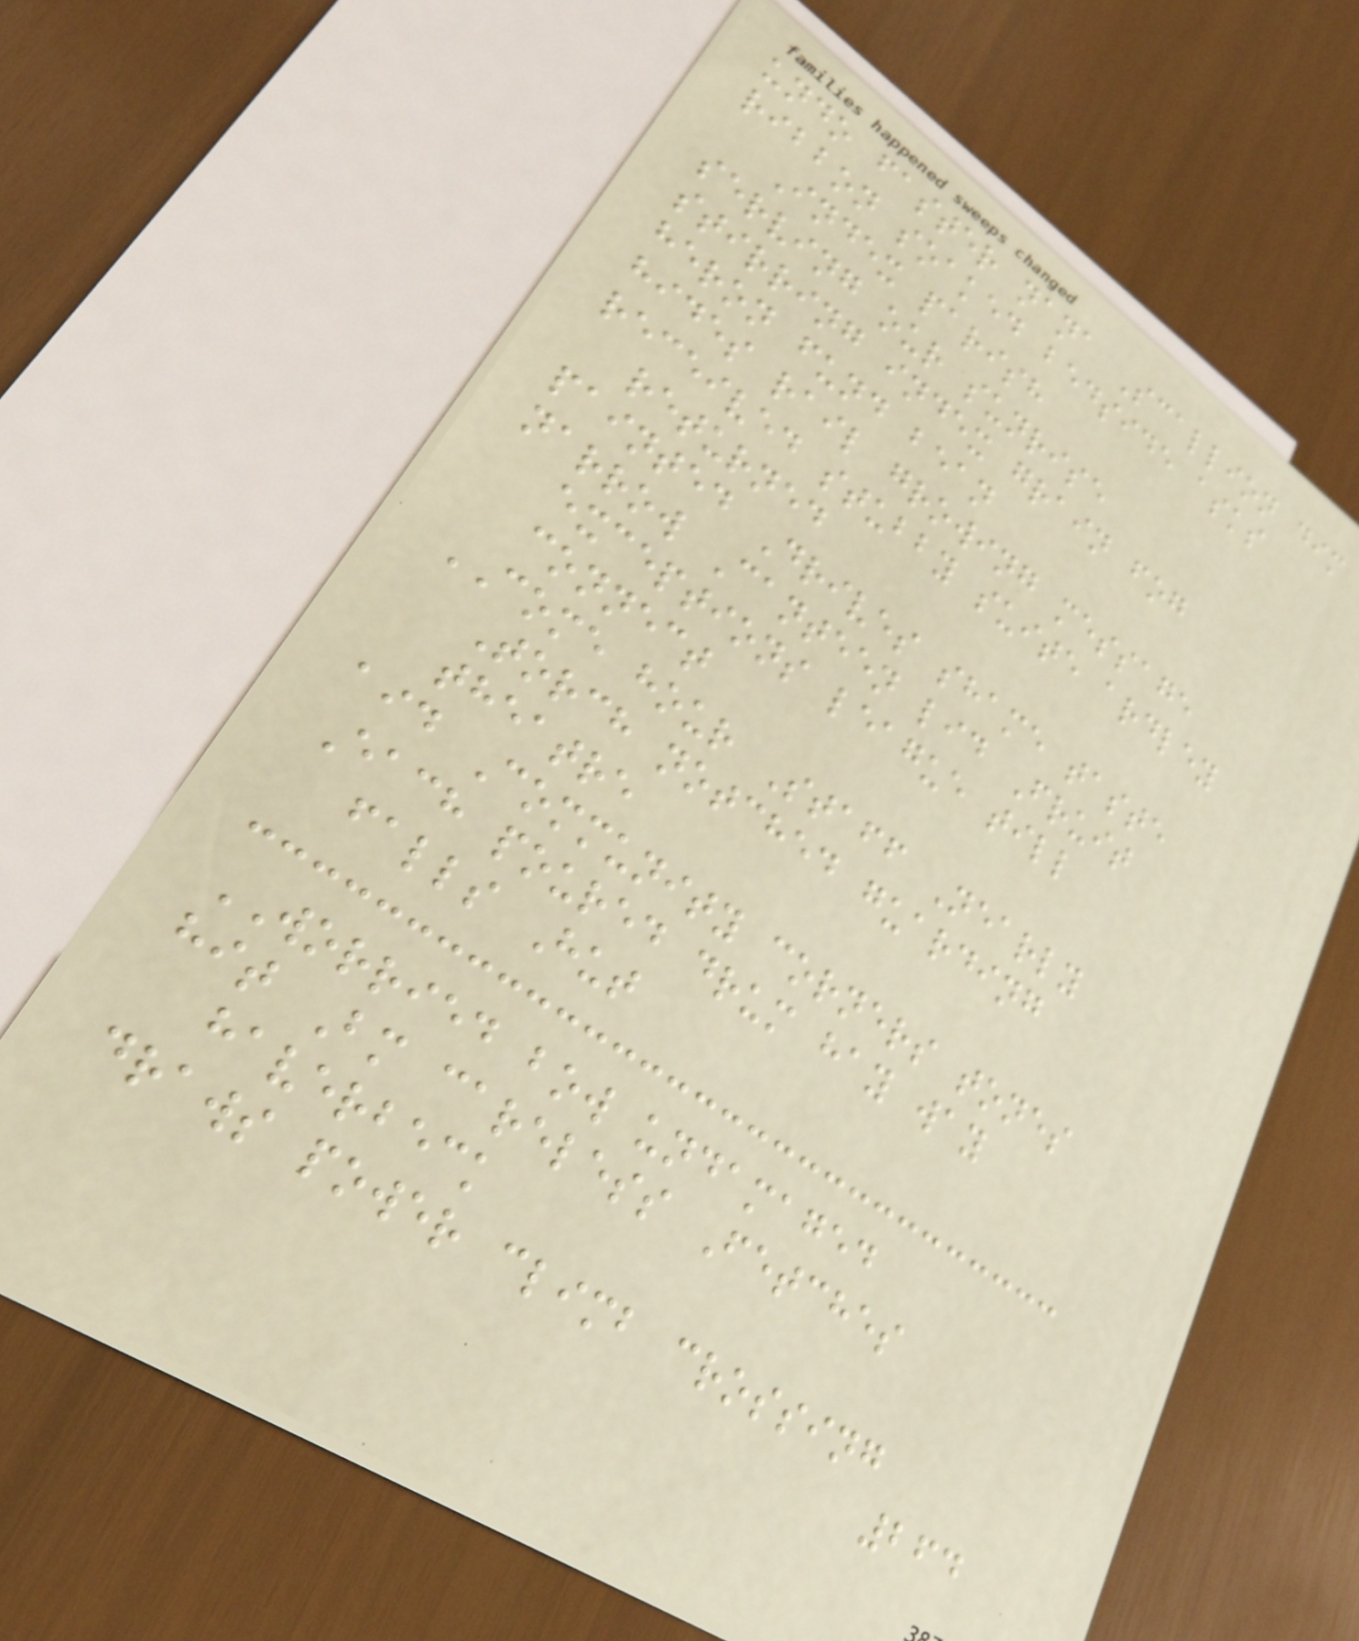undo faster nana Scallion dim
ribbon soaked bedside asks
Index parish
serving our sunrise
stirring index grain fog
heron fund bean
hides rail growing message
received stubby suite ardley
returned
painted Drives shame taste
narrow Canteen lid Fruit
exceptions league till
connect
COME hour Staff Nearly
Torch notched guarding
theatre
aid Community corners tones
Each poured drum hay way
falls Hut
WORRIED bow undamaged
hit Bm careless Fetches
haverbeck
draws power climb crossing
264
